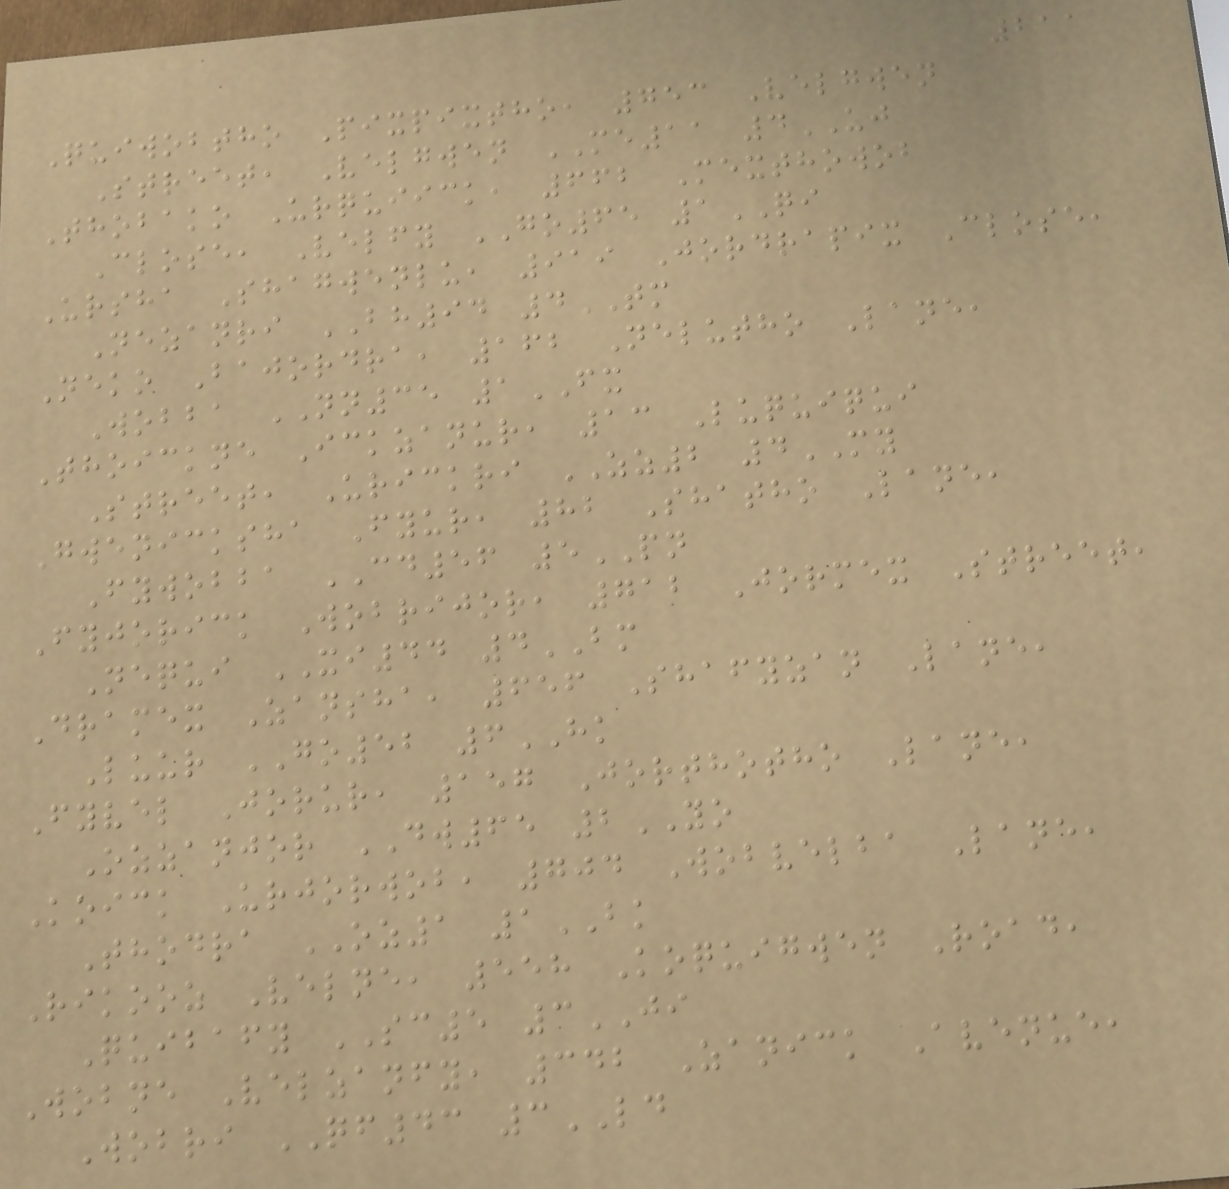211
Quiwobtho Pixpixtho, 753 Velgwen
Street, Velgwen ME11 4UJ
Thobako Urquiick, 662 Mexthowob
Close, Velfy GO65 1QI
Ursha Shagwenlu, 919 Jordrapix Close,
Nezanri BH94 4TM
Neko Bajordra, 162 Nelutho Lane,
Wobba NN35 1FX
Thoickne Ickzanur, 13 Luquiqui
Street, Urickri ZZ2 4MY
Gwenicksha Fyur, 82 Shatho Lane,
Fywobba CD56 5PN
Fyjorick Wobrijor, 712 Jormex Street,
Nequi XI44 4BM
Dramex Zansha, 656 Shafyzan Lane,
Luur GO52 6HK
Fyvel Jorur, 157 Jorthotho Lane,
Ozzanjor DW65 2YO
Koick Urjorwob, 704 Wobvelba Lane,
Thodra OZ1 1BK
Rikooz Velne, 558 Koquigwen Road,
Quibafy SC5 3JI
Wobne Velzanfy, 342 Zanick Avenue,
Wobri QF43 3LD
